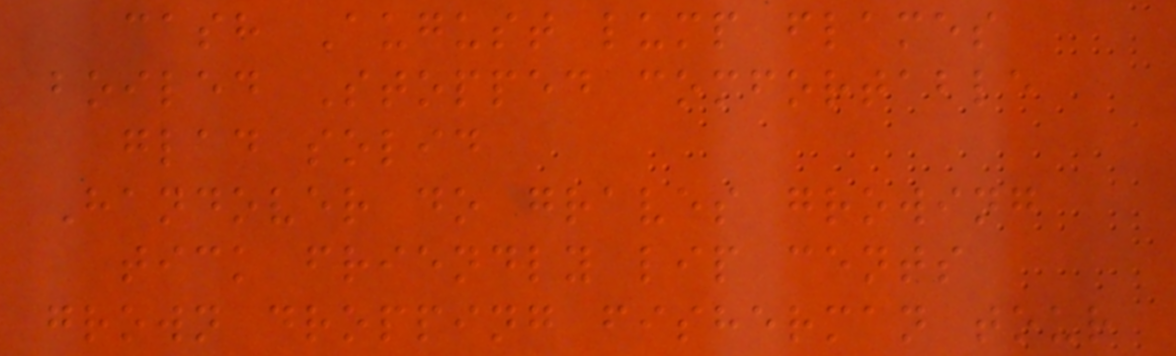cash August lump flames
boiled Stopped comfortable
glad solid
Handover do graves growing
tick friendly lip cents
grown dropping fisherman tour
